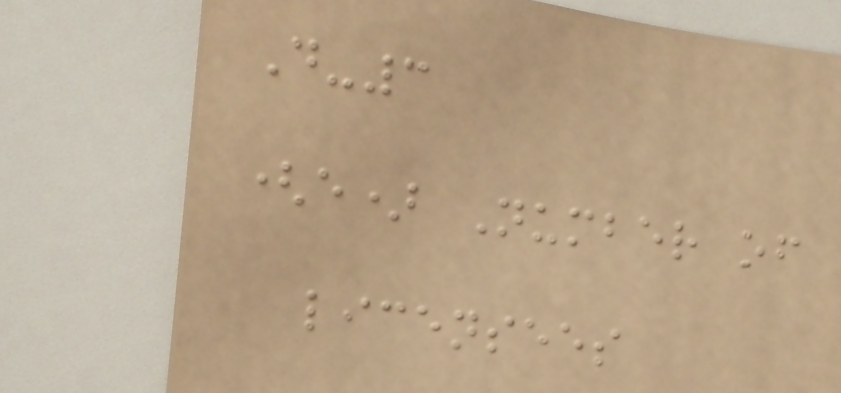D-3
(e) Number of
licensees
